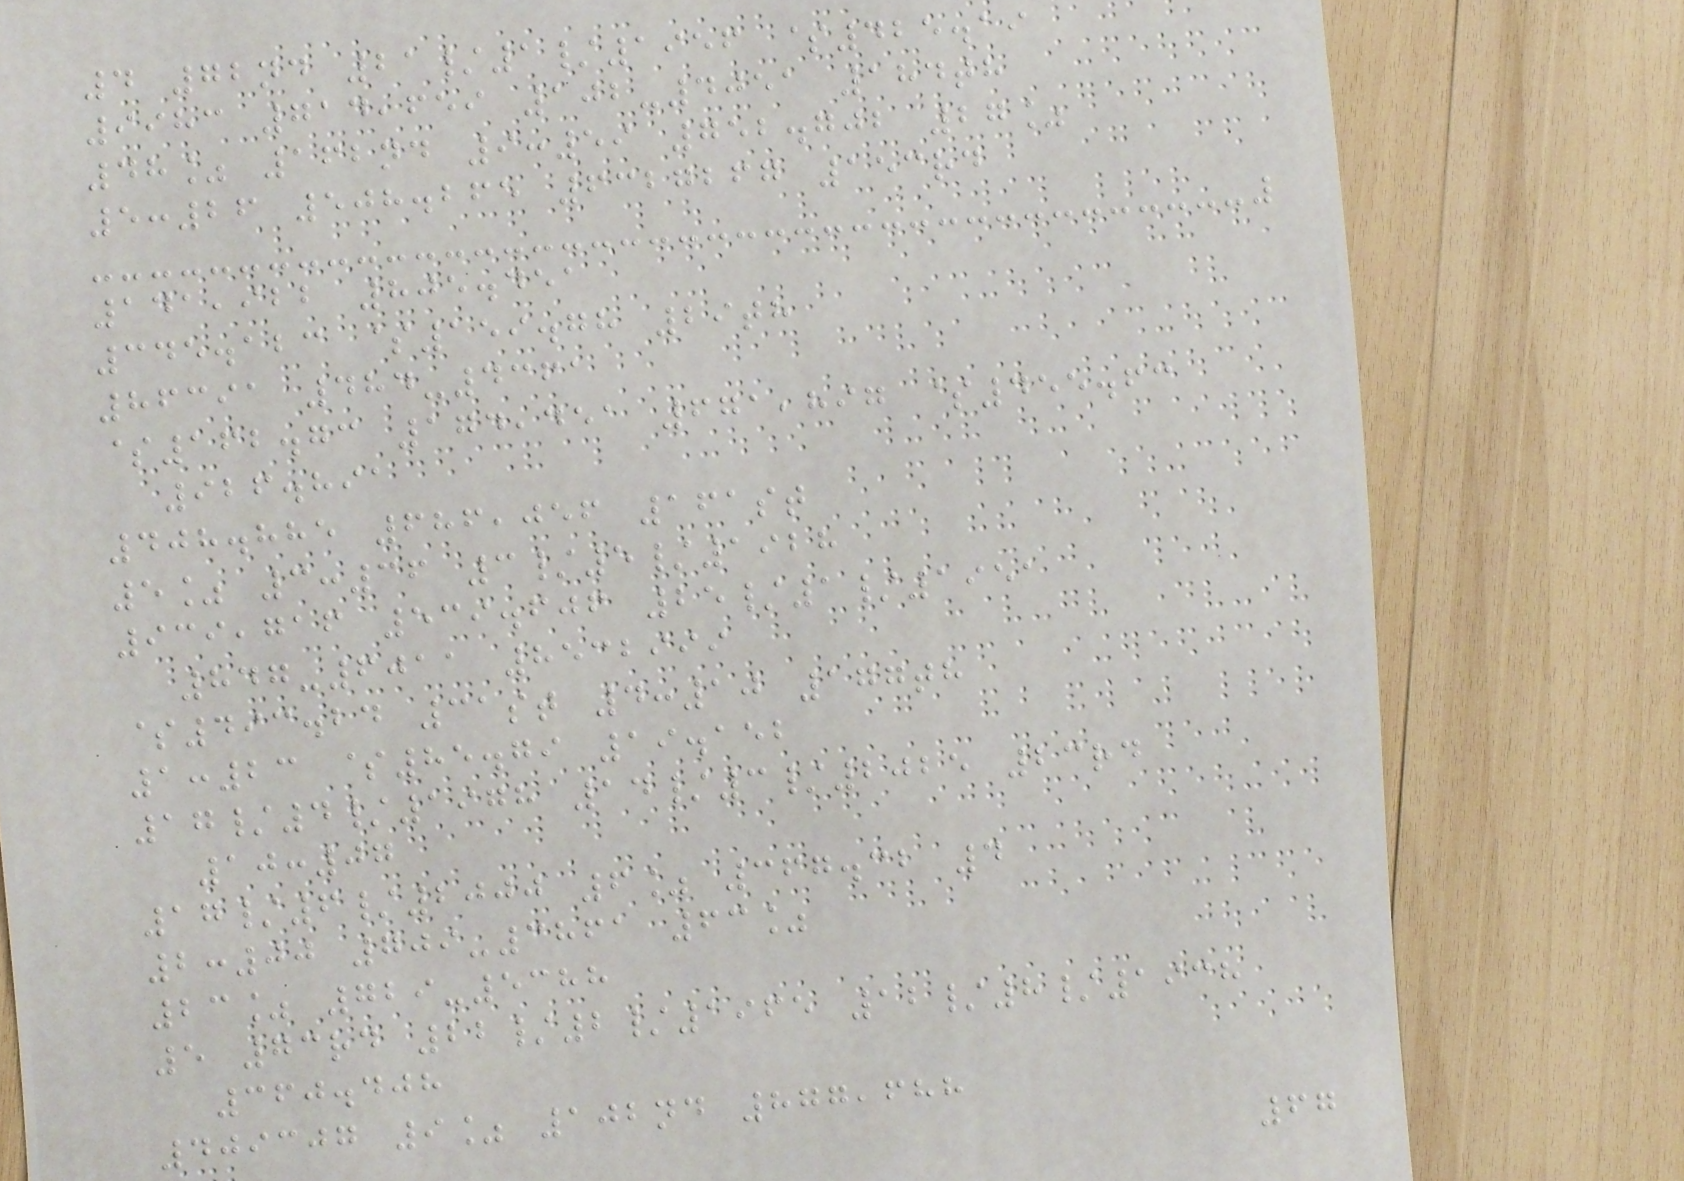4 72nd 21/1/1956 $425.19
9983 714,659 102-4051 184th
48% 162nd 9:59 752.702 27%
5:26 508.265 6327267 153rd
141,922 805.451
345.123 $159.78 29th
86391 484-4361
$162.73 174,451 671,897 $455.63
926.891
408.885 686,056 161st
5% 3:36 3/5/1928
939,716 539.606 25/1/1951
847-6011 8532999
$493.24 31st 4:10 177th
1:23 $85.79 19.152
17/4/1978 14/3/2025 23rd
10:07
17/6/2000 6% 367.32 4
2:00 709-3861 63%
23% 729-5388
5 73rd 22/2/1965 12/8/1938
360.408
409307 9% 102nd 877,688
67
